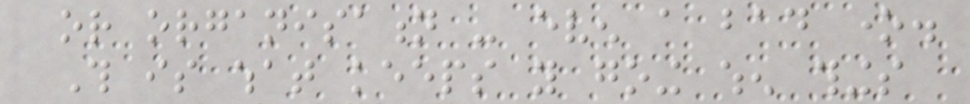or organisation - even a bad one.
This is what keeps you going when things
